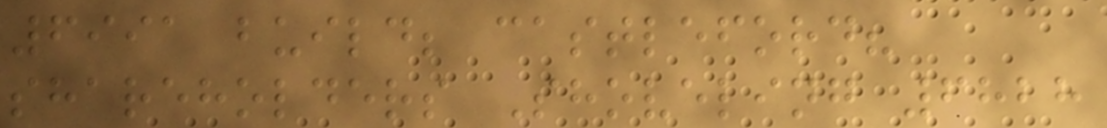6991 build; castleford?
shareholders Shoveling 6828
